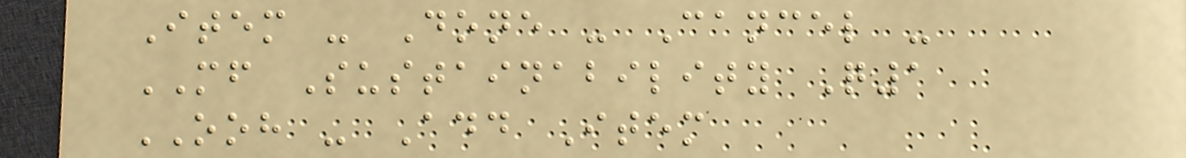Item - Done - Cancel -
MF Sustainability Q1
OOH - Add Item
